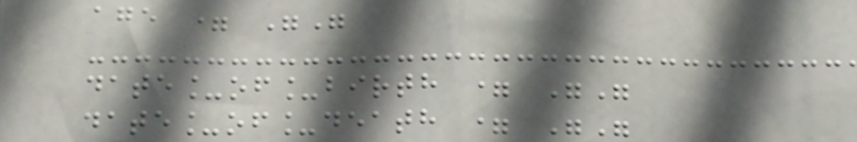age = ""
date_of_birth = ""
date_of_death = ""
